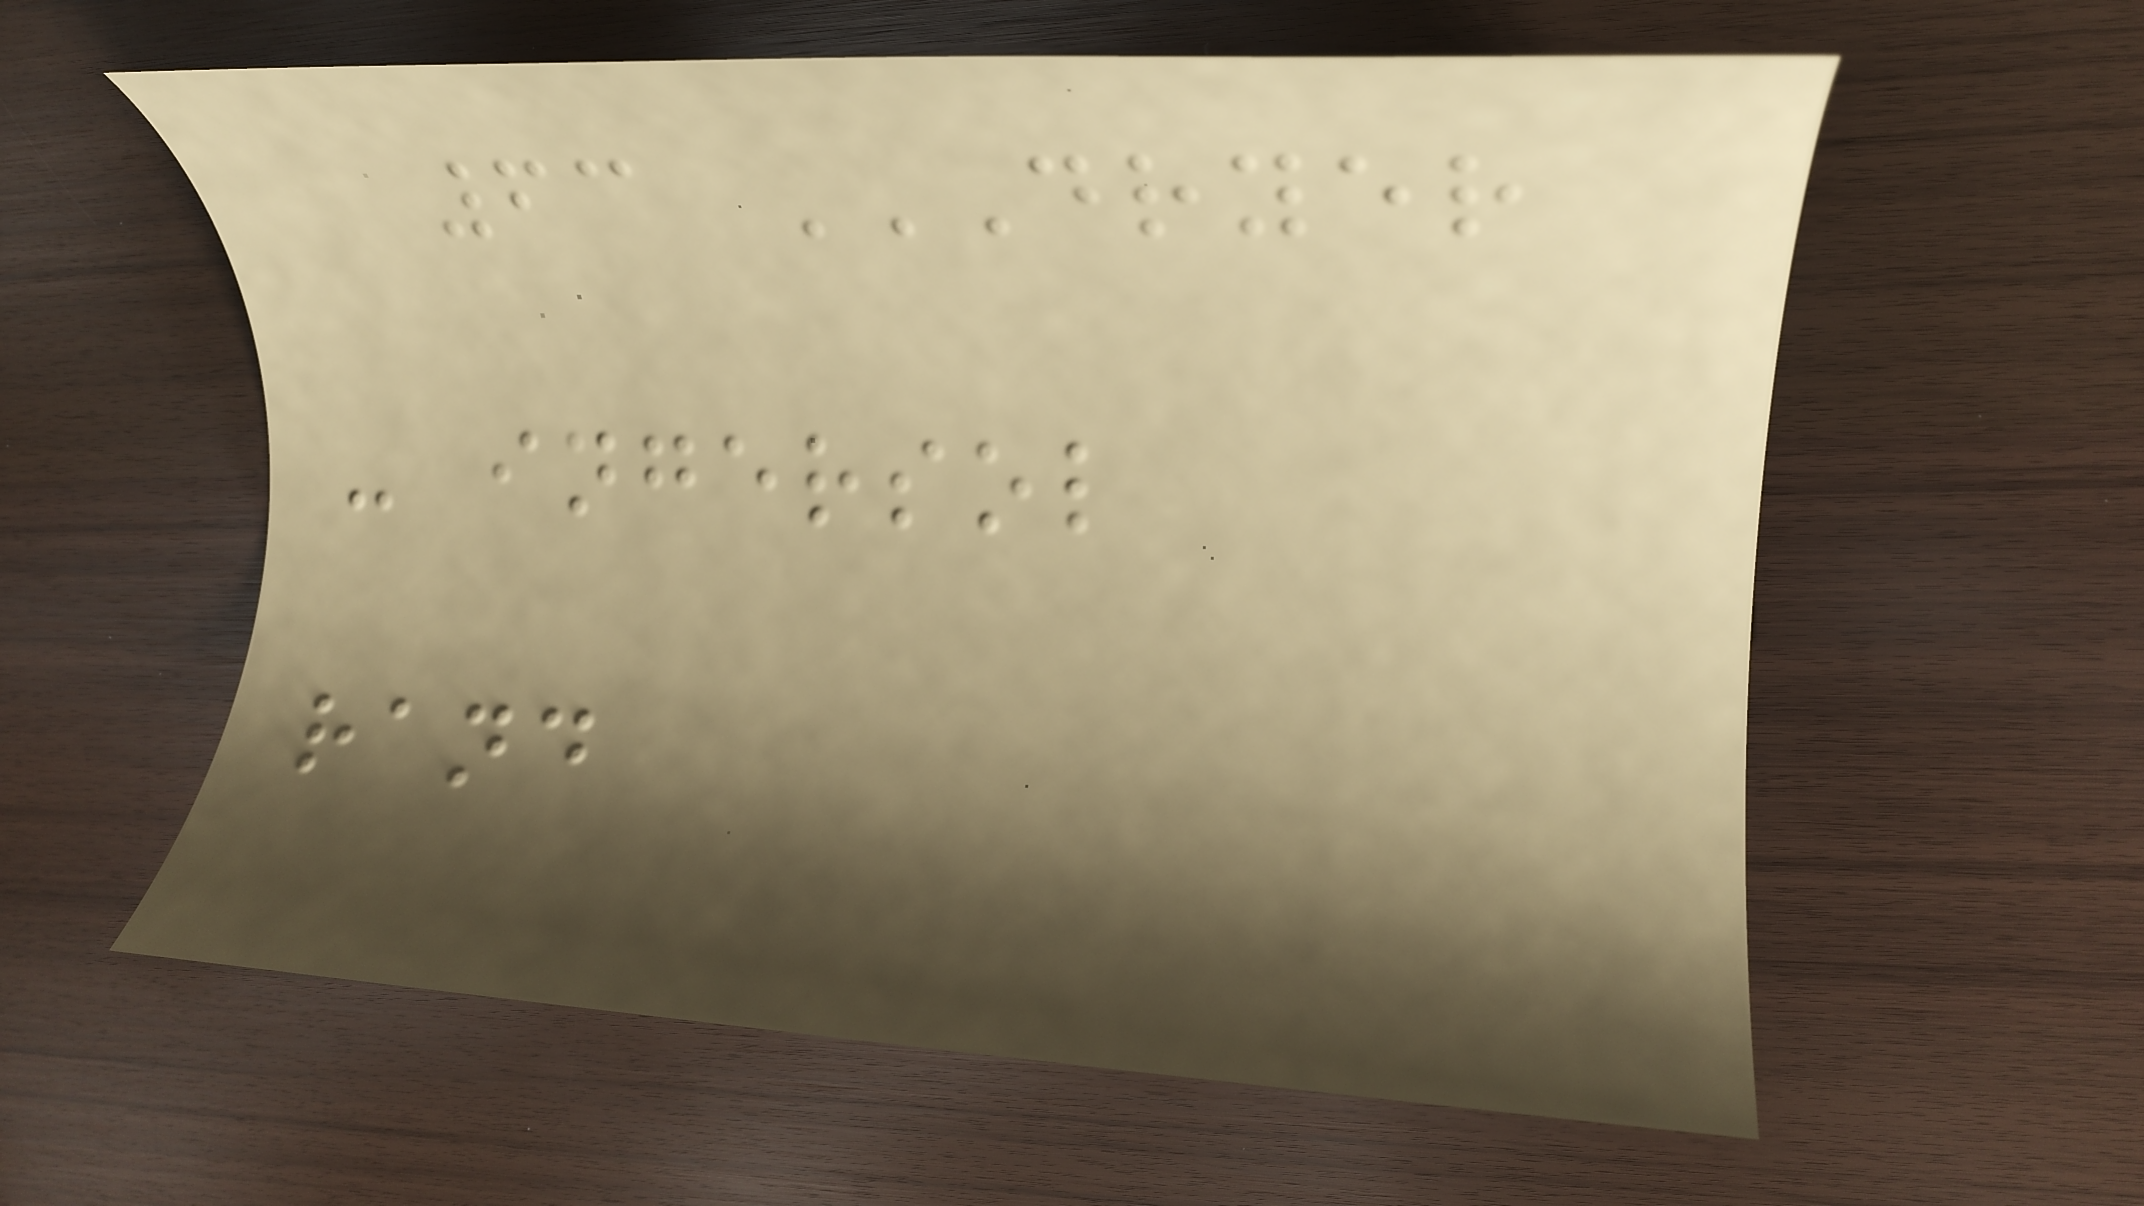63 DRYER
- INGERSOL
RAND
